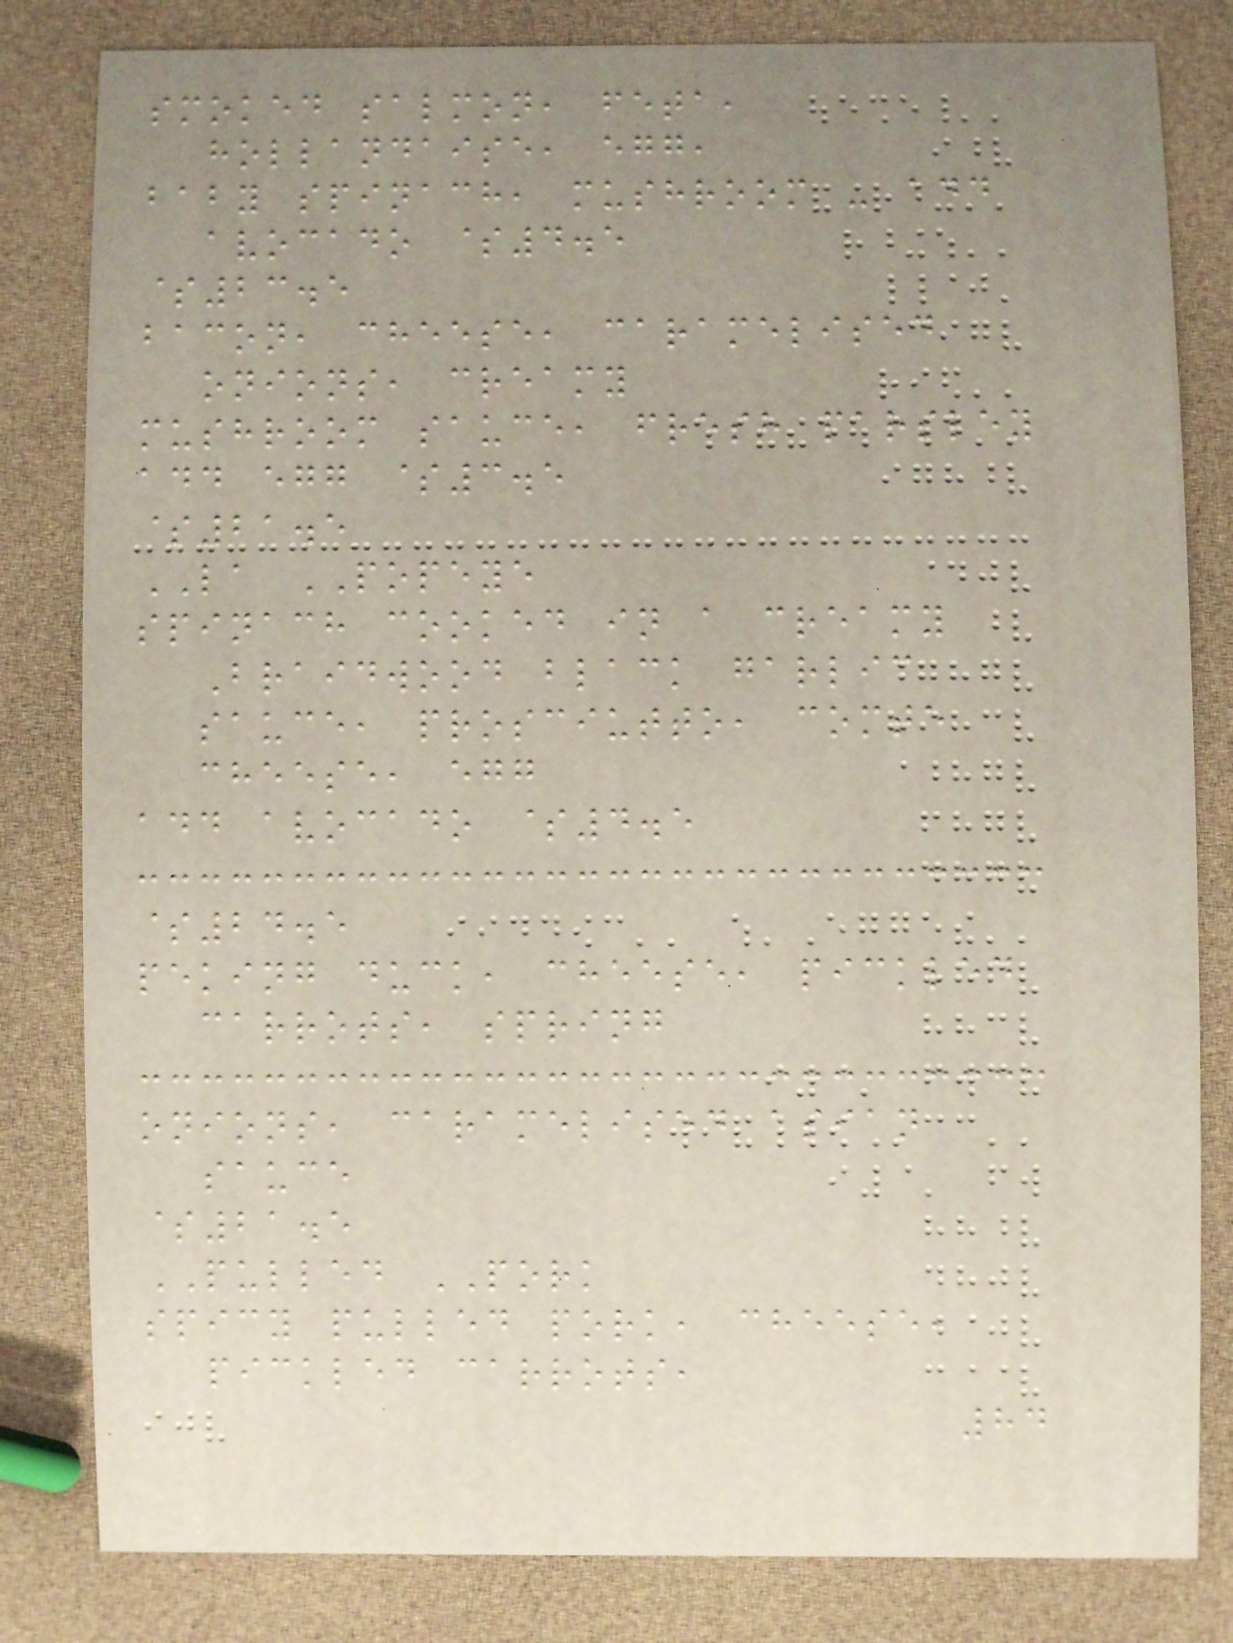smoked salmon, feta,
hollandaise, egg,
baby spinach, mushroom - add
avocado $4.5
$23.5
bacon, cheese, caramelised
onions, creamy
mushroom sauce, fresh parsley
add egg $3.5
$21.5
LA POPEYE
spinach cooked in a creamy
Braidwood black garlic
sauce, prosciutto, comte
cheese, egg
add avocado $4.5
$24.5
peking duck, cheese, pickled
carrots, spring
onions, caramelised asian
sauce
$21.5
PULLED PORK
spicy pulled pork, cheese,
pickled carrots,
84
